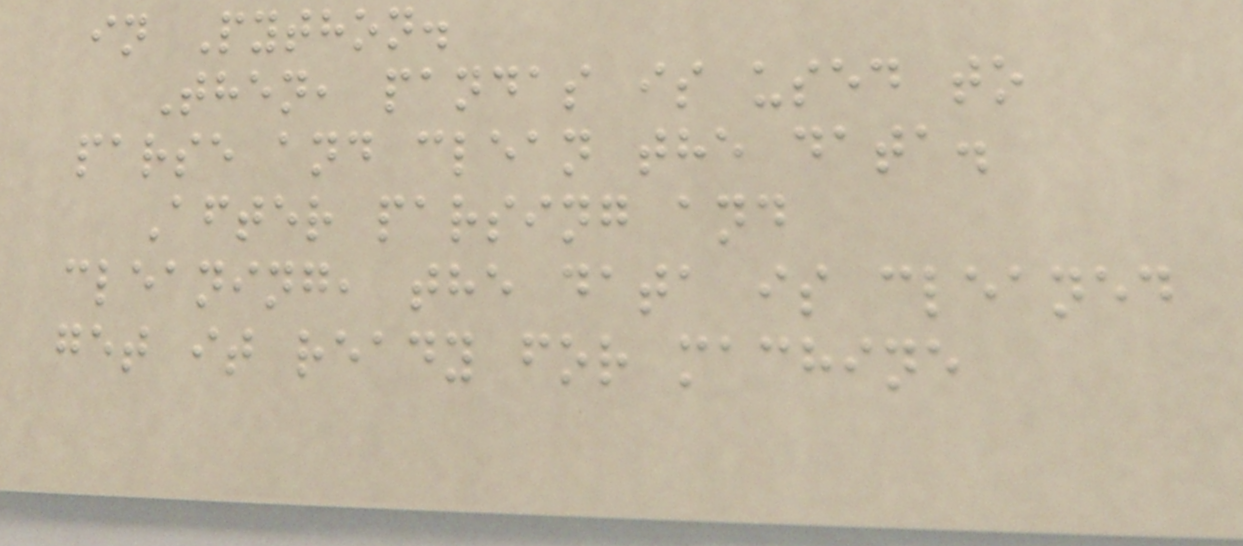in Python.
Then, pandas is used to
parse and clean the data.
After parsing and
cleaning, the data is cleaned
get it ready for machine
